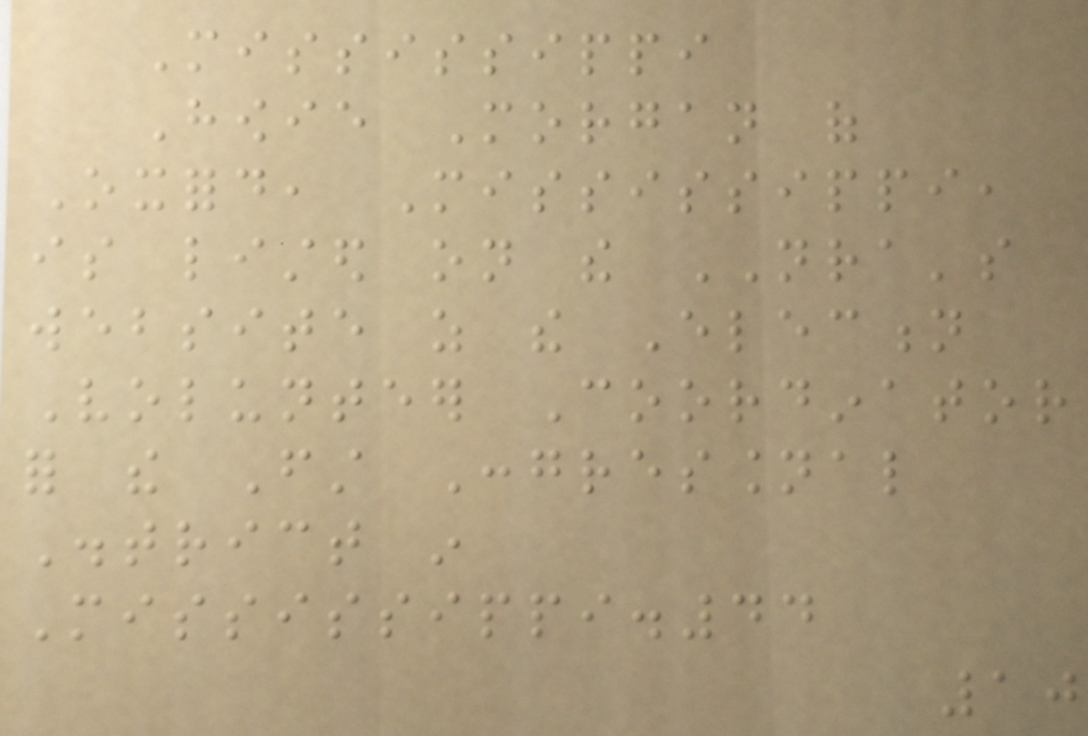Mississippi
Howie Morgan of
Oxford, Mississippi,
is listed on the NRA's
website as the Election
Volunteer Coordinator
for the First Congressional
District in
Mississippi.44
10
